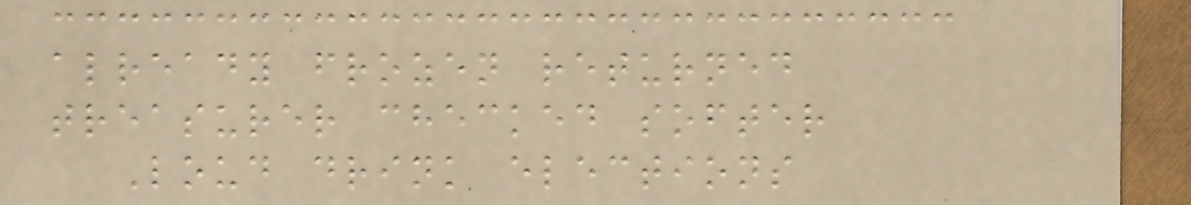already frozen returned
treasurer checked softer
Loud drink elections
